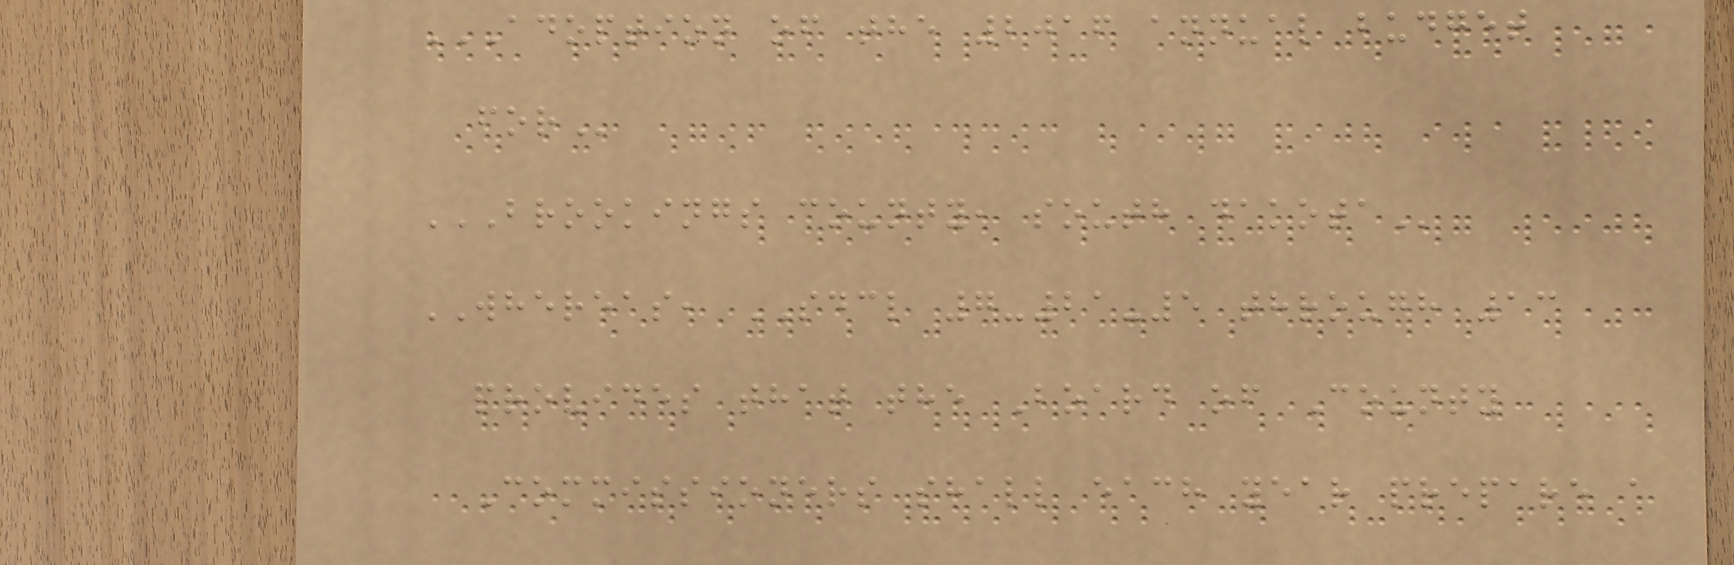ADOPTION OF THE 2016 ANNUAL BUDGET
FOR
BROOKINGS COUNTY, SOUTH DAKOTA
WHEREAS, SDCL 7-21-5 through 13
provides that the Board of County
Commissioners shall each year prepare a
